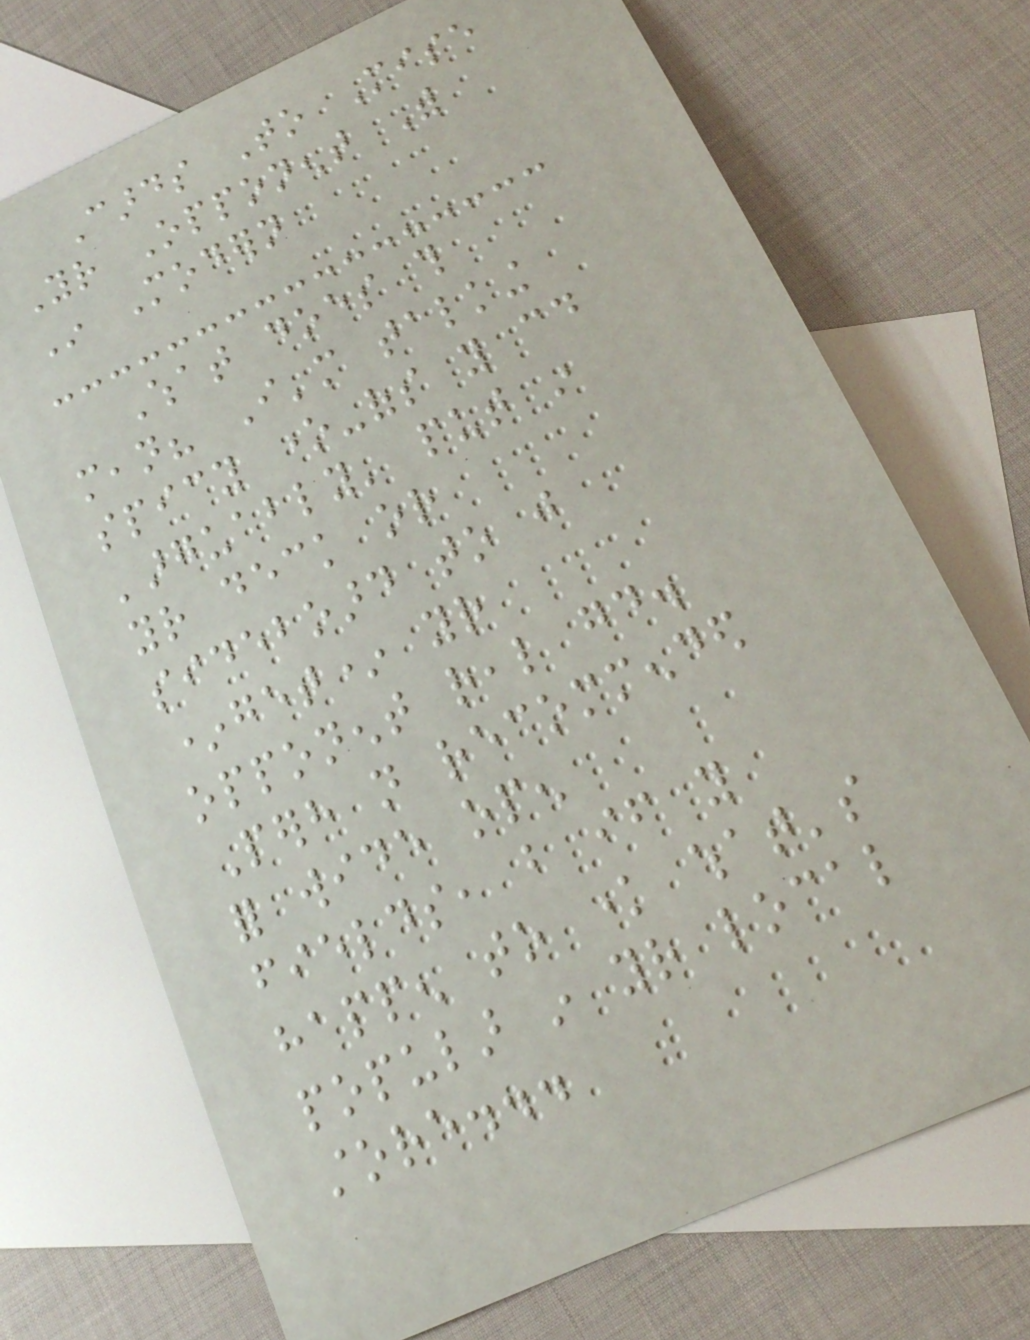Cards To Mise
Your Opponent With
In Modern
What does this
mean? I'm talking
spicy one-ofs you could
'arguably' put in
your deck or
sideboard to just
*get* your
opponent real good.
Perhaps not recommended
for wide open
fields, but if you
happen to know what's
popular in your local
store...
